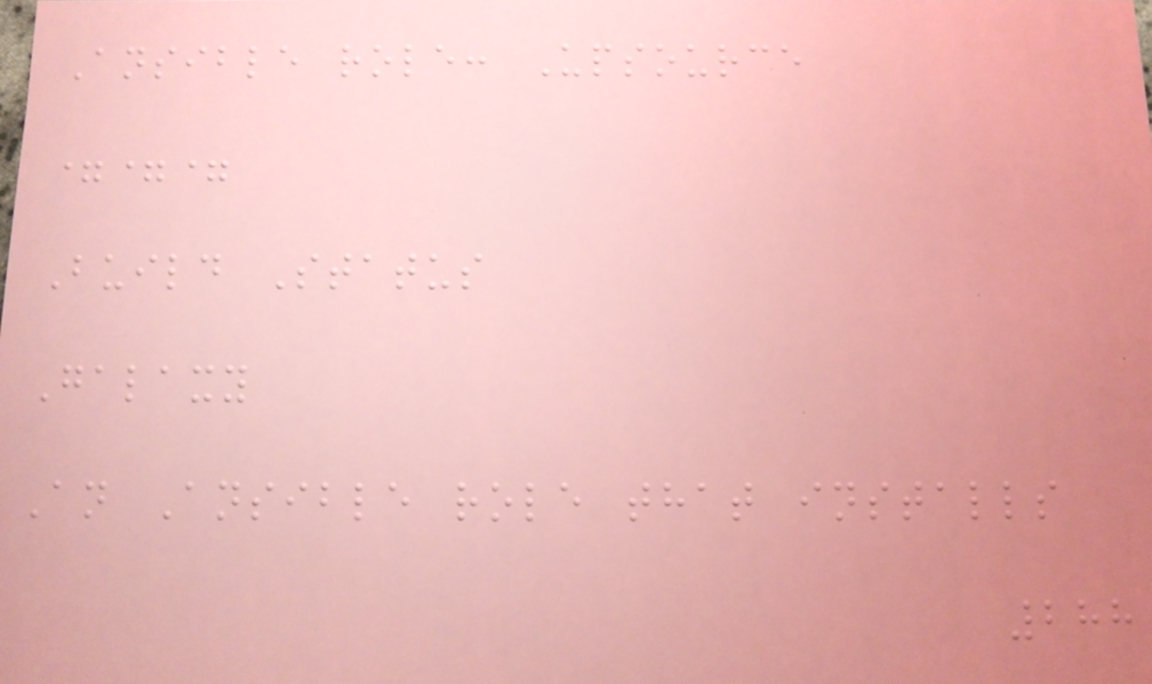Ansible role: Upsource
===
Build Status
Galaxy
An Ansible role that installs
288
